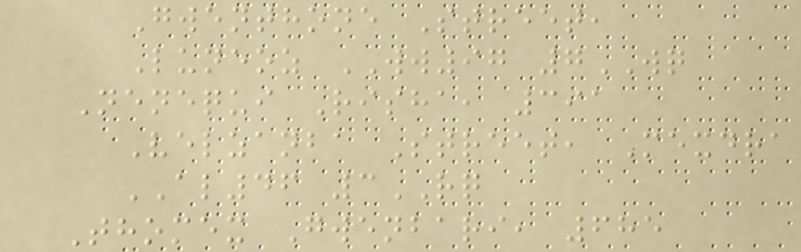Gwenthone Street,
Luneoz WW97 7WQ
Nenequi Risha, 391
Velzanba Street, Mexdra
AL46 3RQ
Thomex Gwenbari, 685
